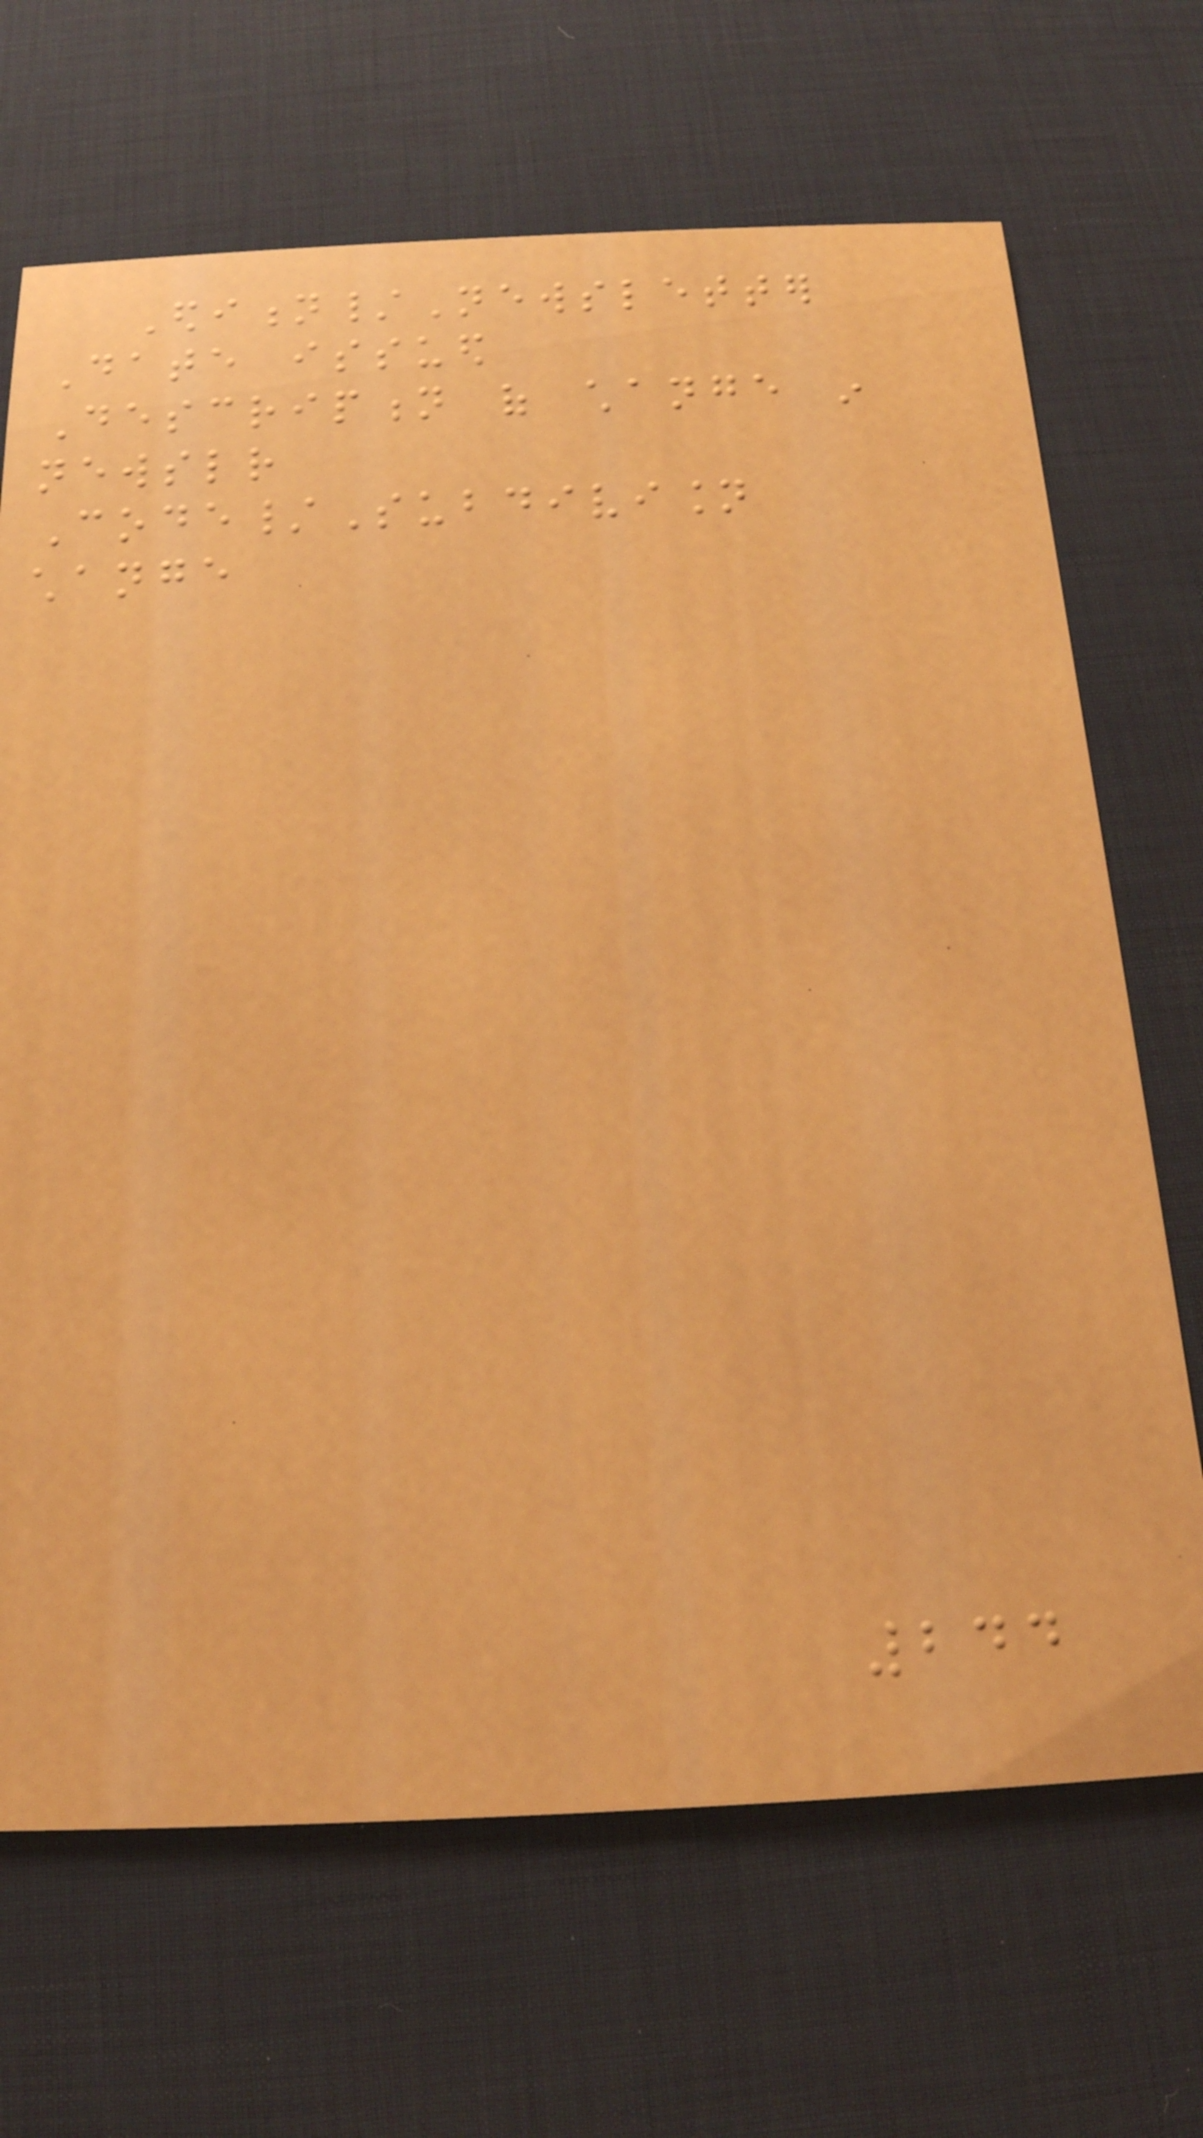Edition/Newsletter
Date issued
Description of change in
newsletter
Code/Subdivision
change
244
